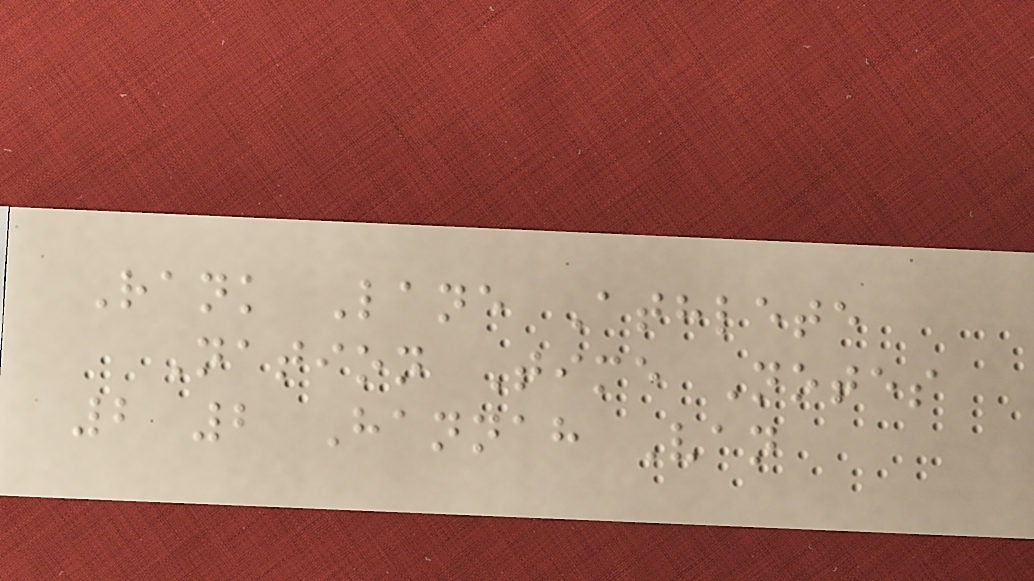Rank Lane Athlete
Nation Time Notes
2 2 Hannah Van
